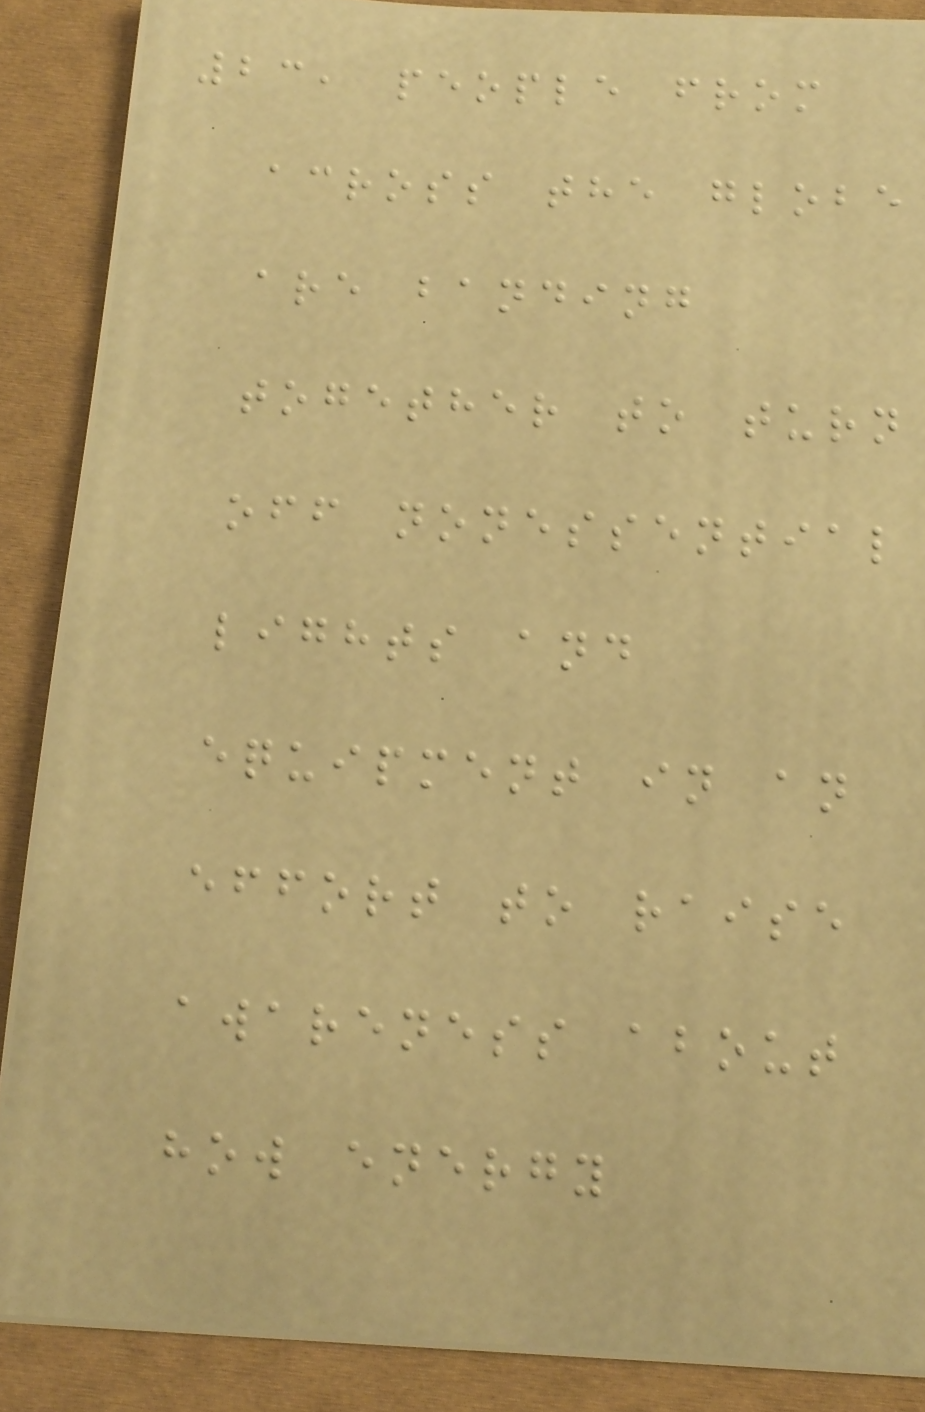23, people from
across the globe
are banding
together to turn
off nonessential
lights and
equipment in an
effort to raise
awareness about
how energy
